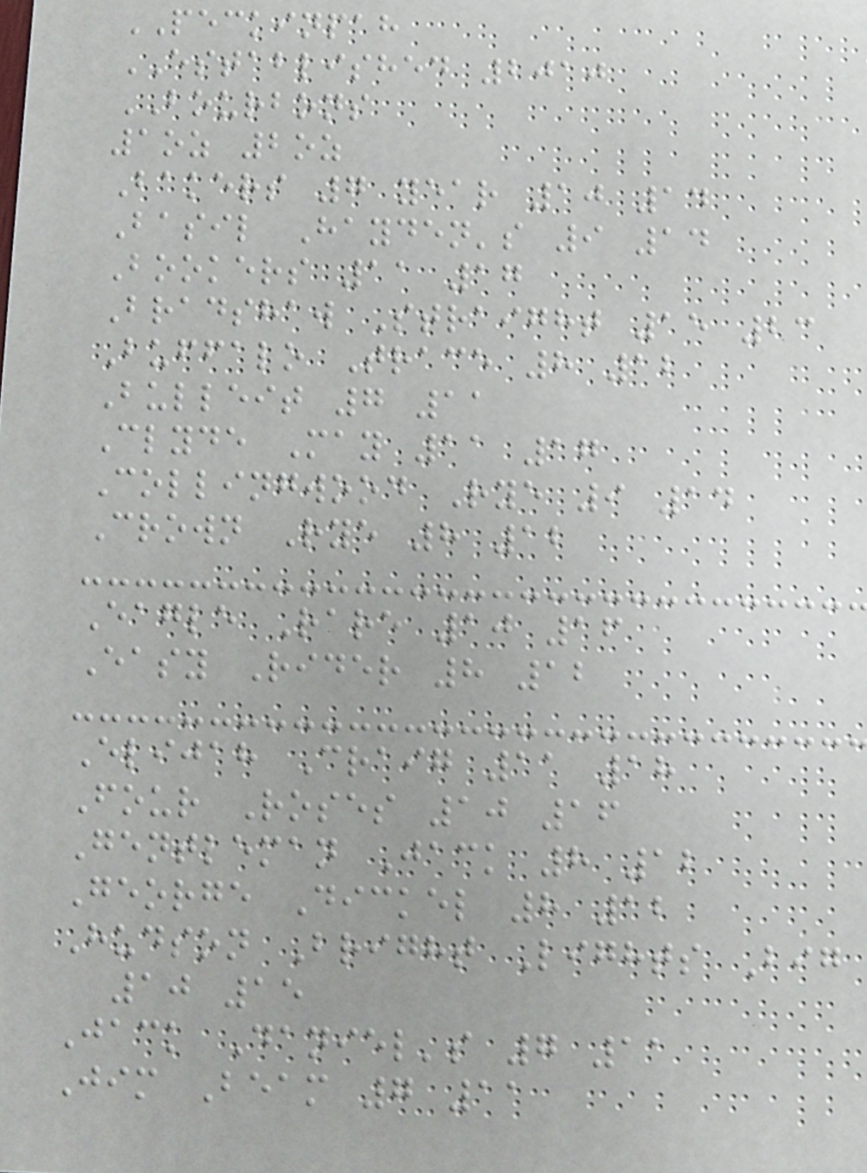PECKINPAH
ESTABLISHED 2010
BOURBONS
1oz 2oz
Bakers 7 year 10 14
Basil Hayden's 9 14
Bookers 11 17
Bradshaw Straight 15 23
Buffalo Trace 8 12
Bulleit 7 11
Clyde May 11 17
Collingwood Rye 9 14
Crown Rye 8 12
Eagle Rare 10 16
Easy Rider 8 12
Elijah Craig 11 18
Four Roses 10 16
Gentleman Jack 8 12
George Dickel 8 12
Hudson Bright Lights Big
10 15
Jack Daniel's 7 11
Jim Beam 7 11
